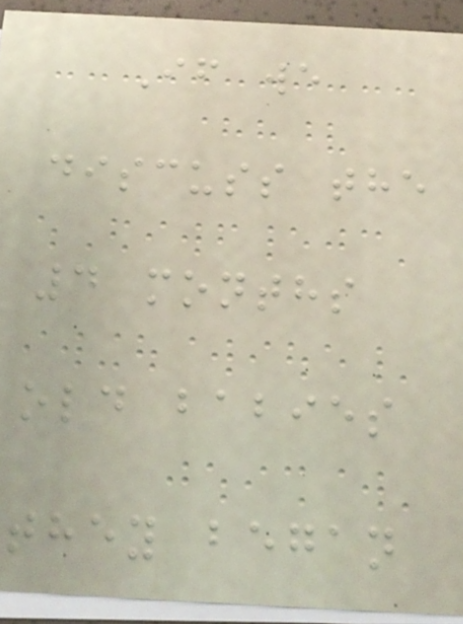If we
discuss the
4 months
old babies
they began
